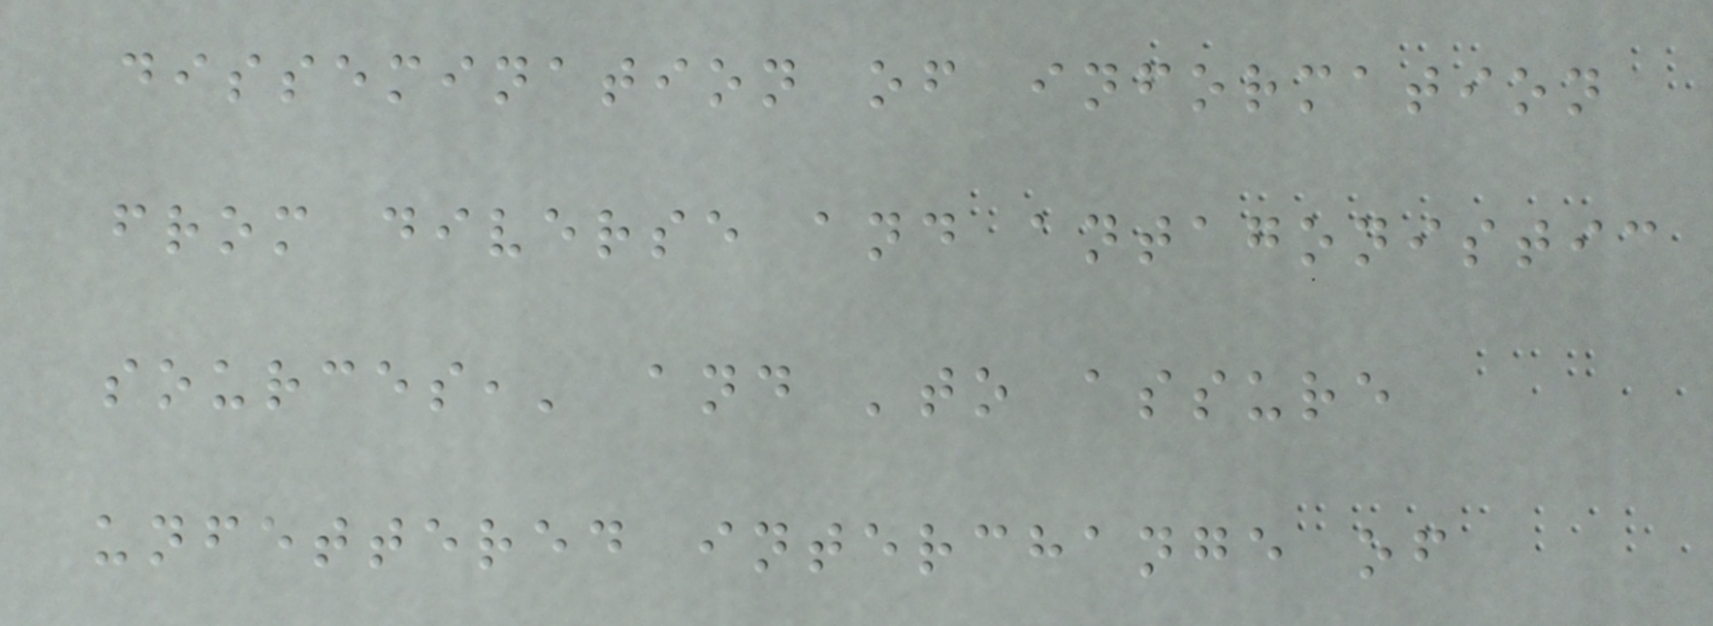dissemination of information
from diverse and antagonistic
sources,' and 'to assure
unfettered interchange of
